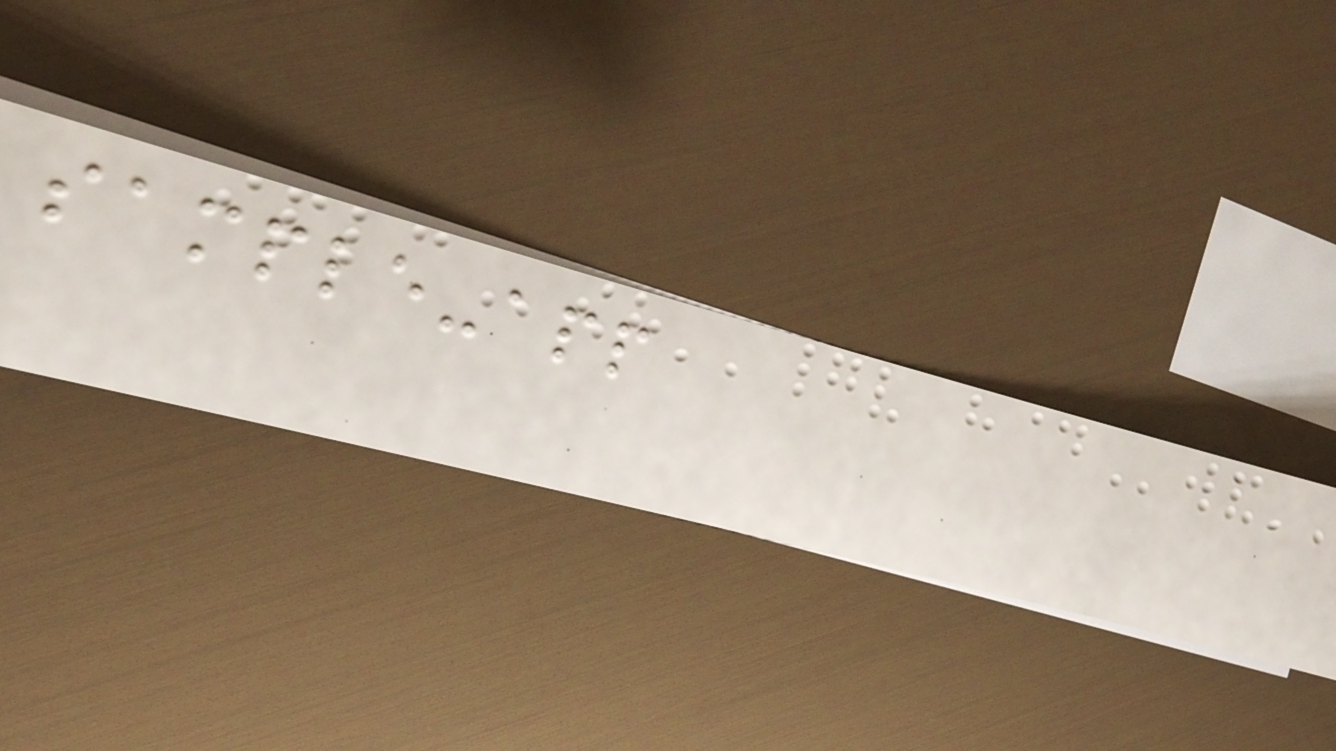sample-app
